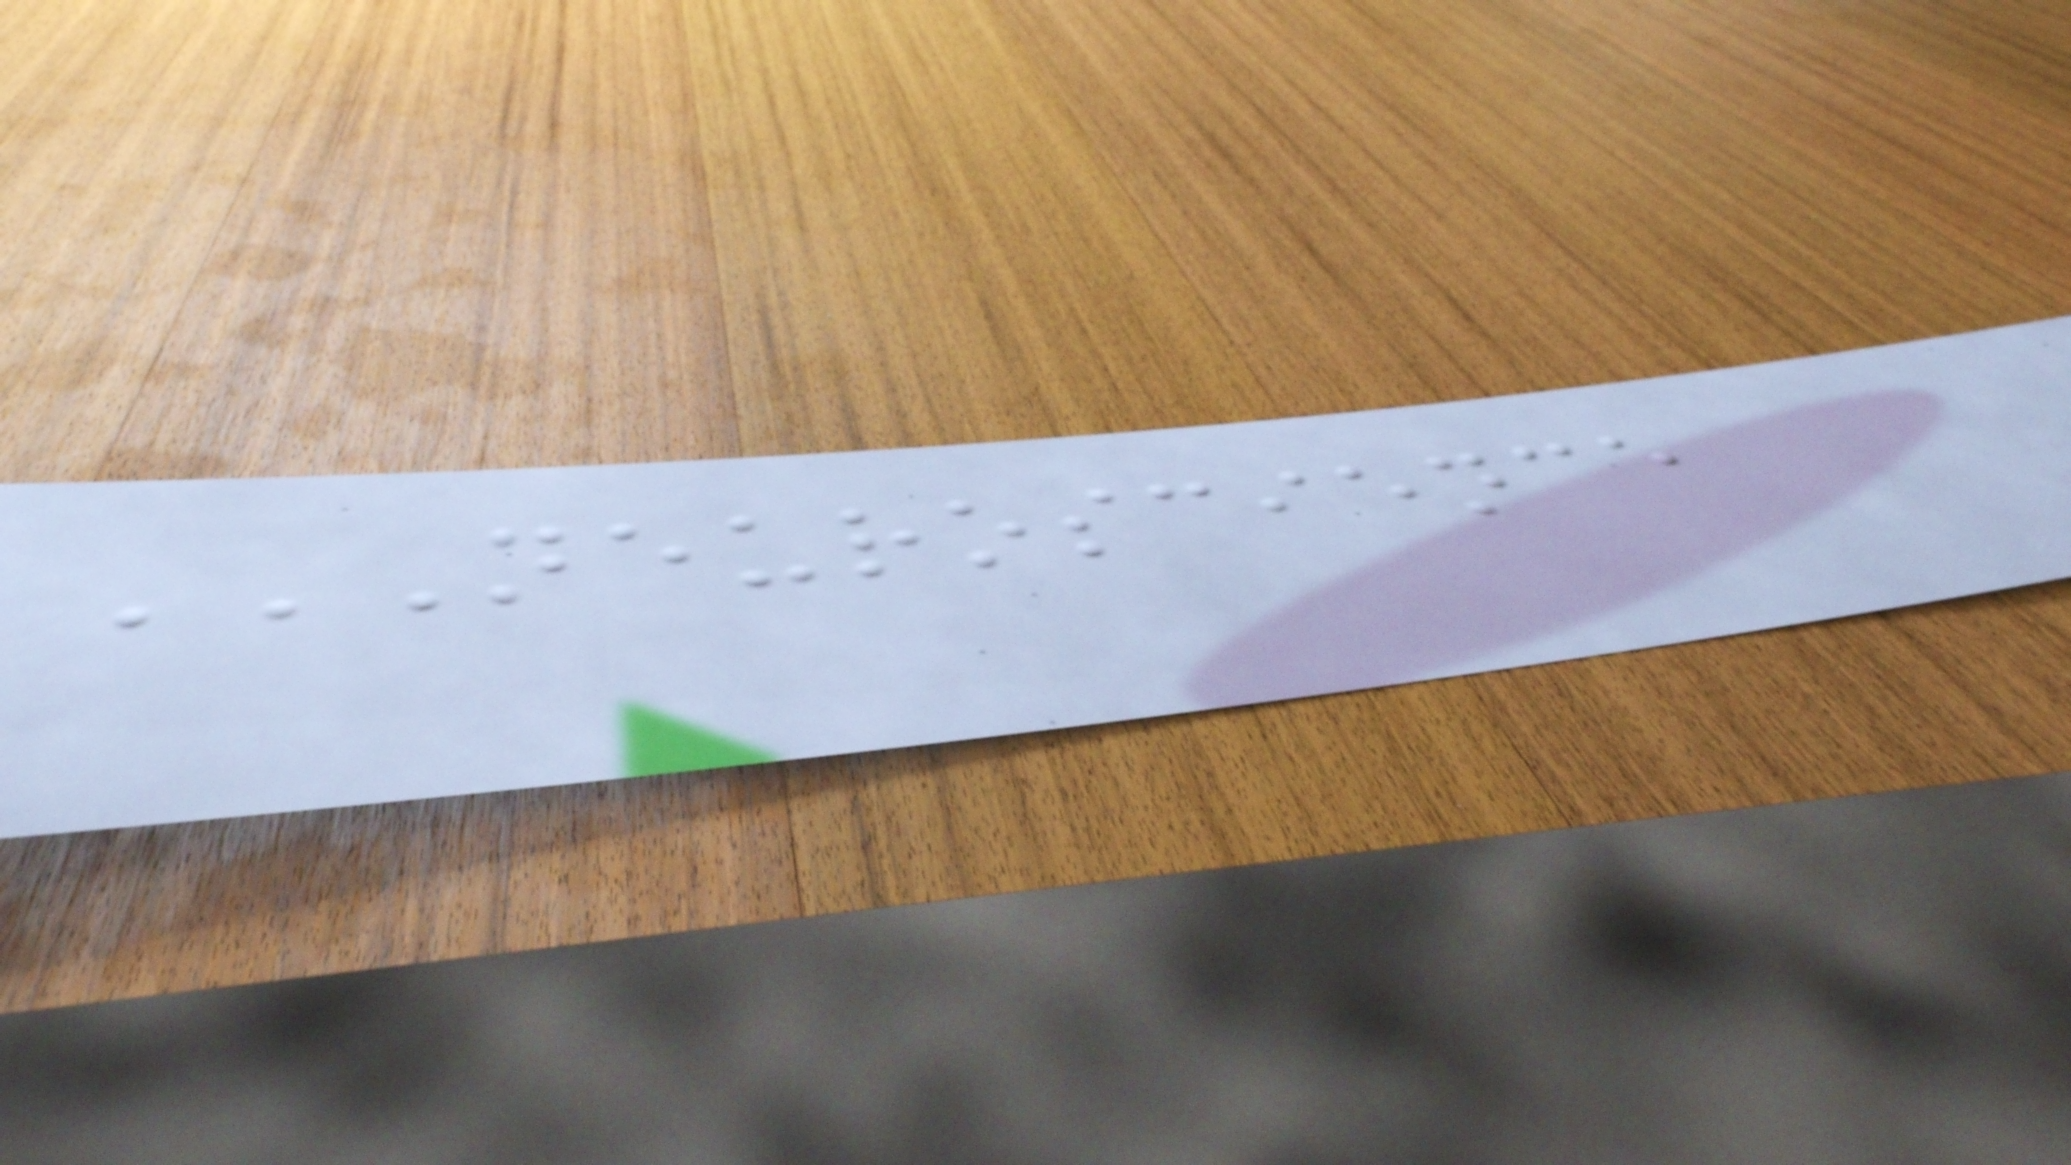NEUROSCIENCE
